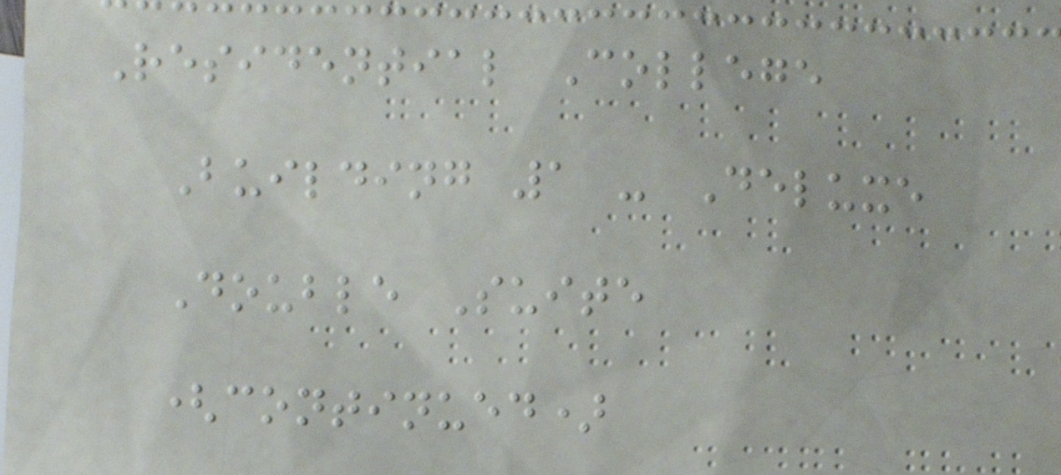Residential College
Building 1 - Deluxe
Double Suite
(continued)
